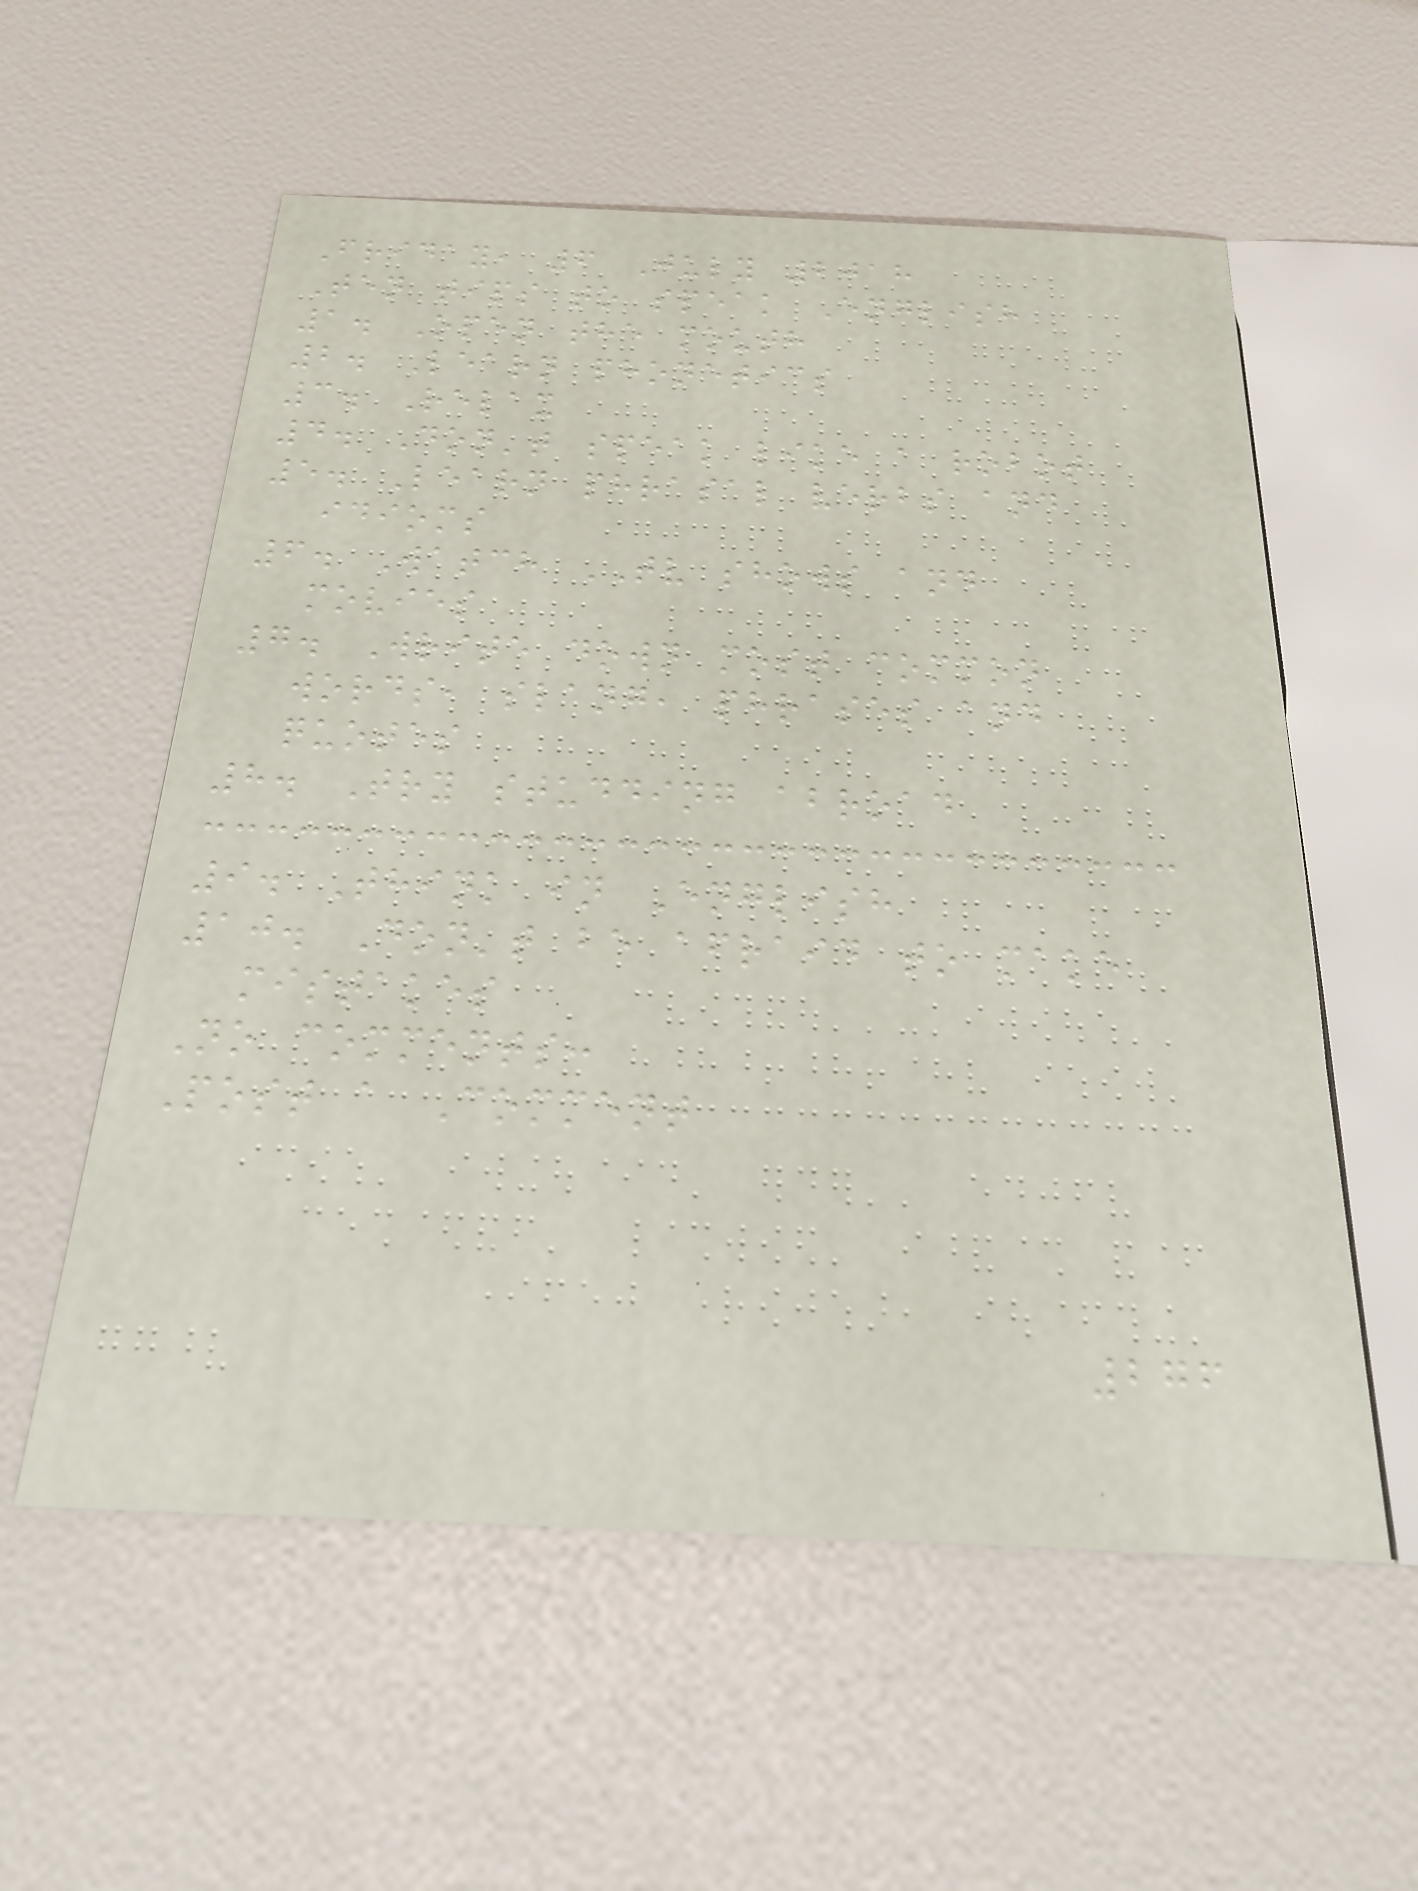Friday, 6 July 2018
Ten tips to speak English
1. Open the mouth
2. Learn phonetics
3. Relax
4. Don't speak like a robot
5. Learn phrasal verbs and
idioms
6. Watch TV shows and
movies
7. Write down most common
words, slang, phrases and
quotes
8. Try studding abroad
9. Think in English
10. Don't be afraid to make
mistakes
No comments:
Post a Comment
276
